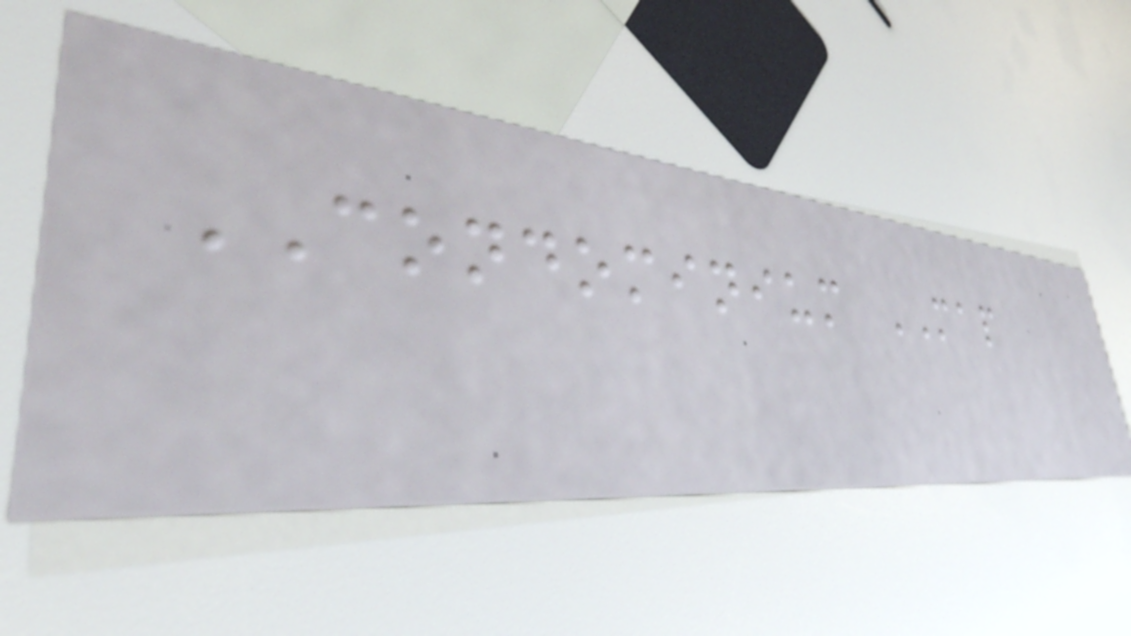CONDOMINIUM MAP
